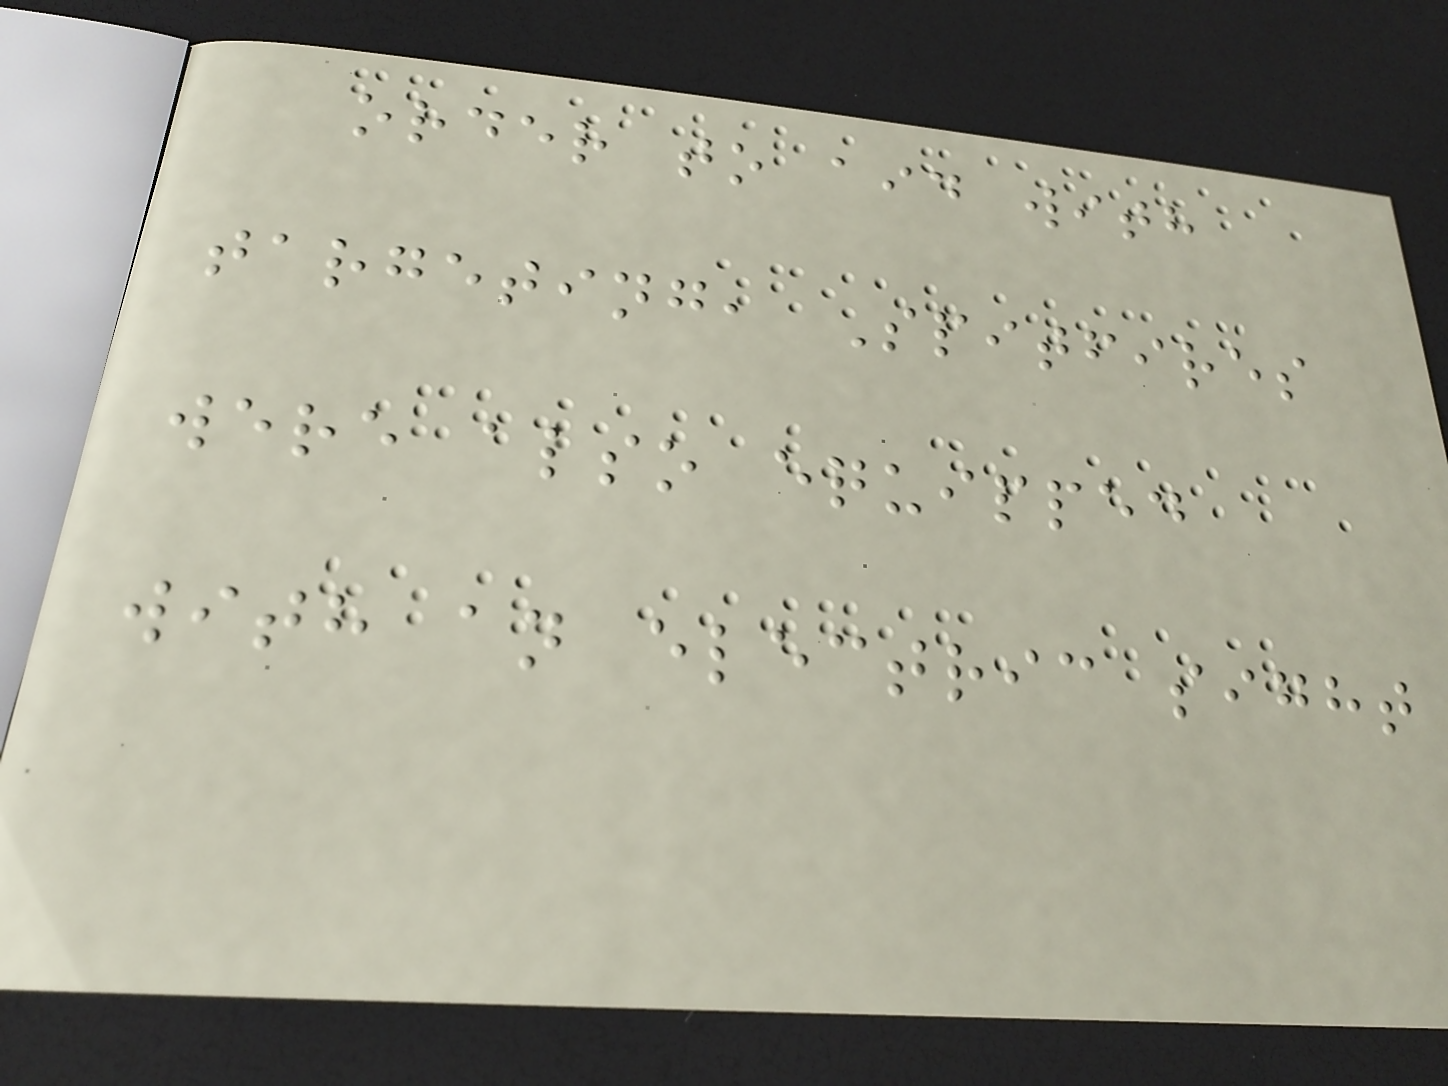order to aid with
targeting, Spitfires
were also equipped
with an electric sight
